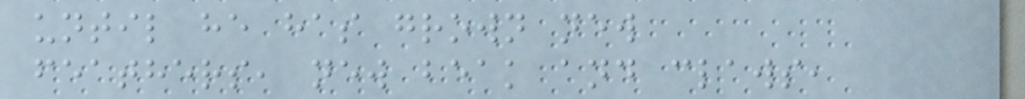until he has grown new
feathers, new beak and claws,
